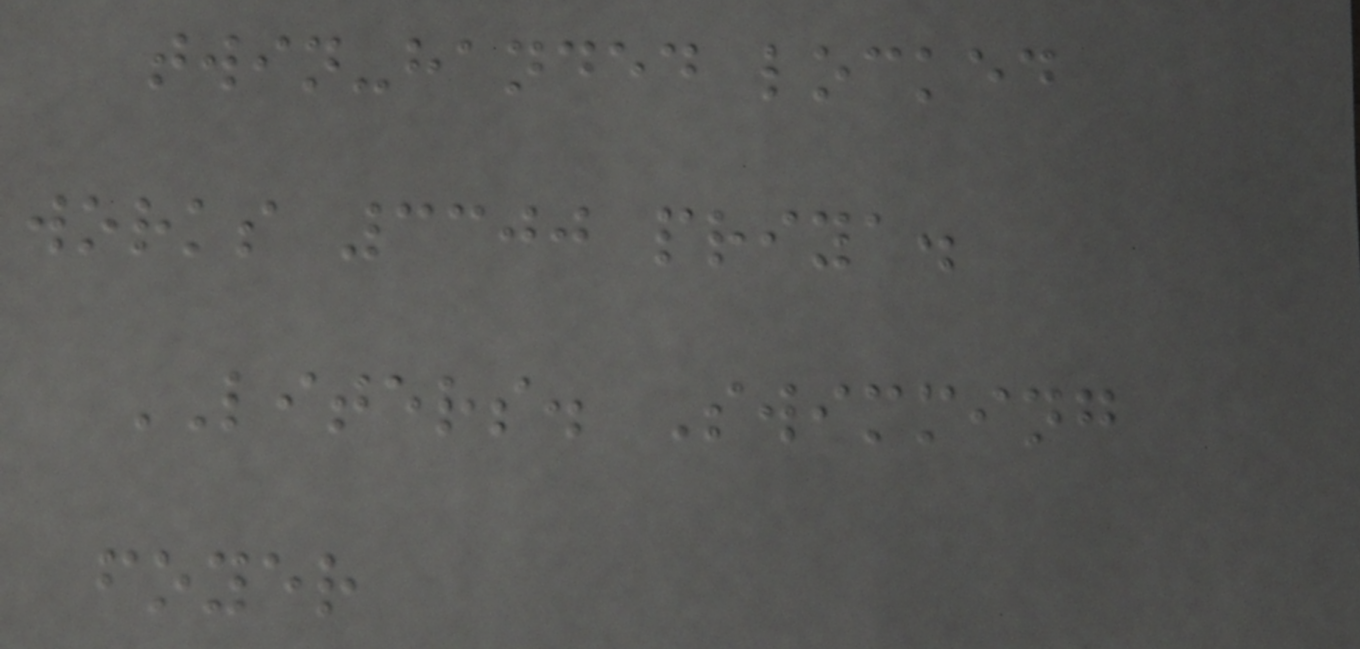twin-handed locked
works 3300 priya.
LITERS. Swimming
foyer
